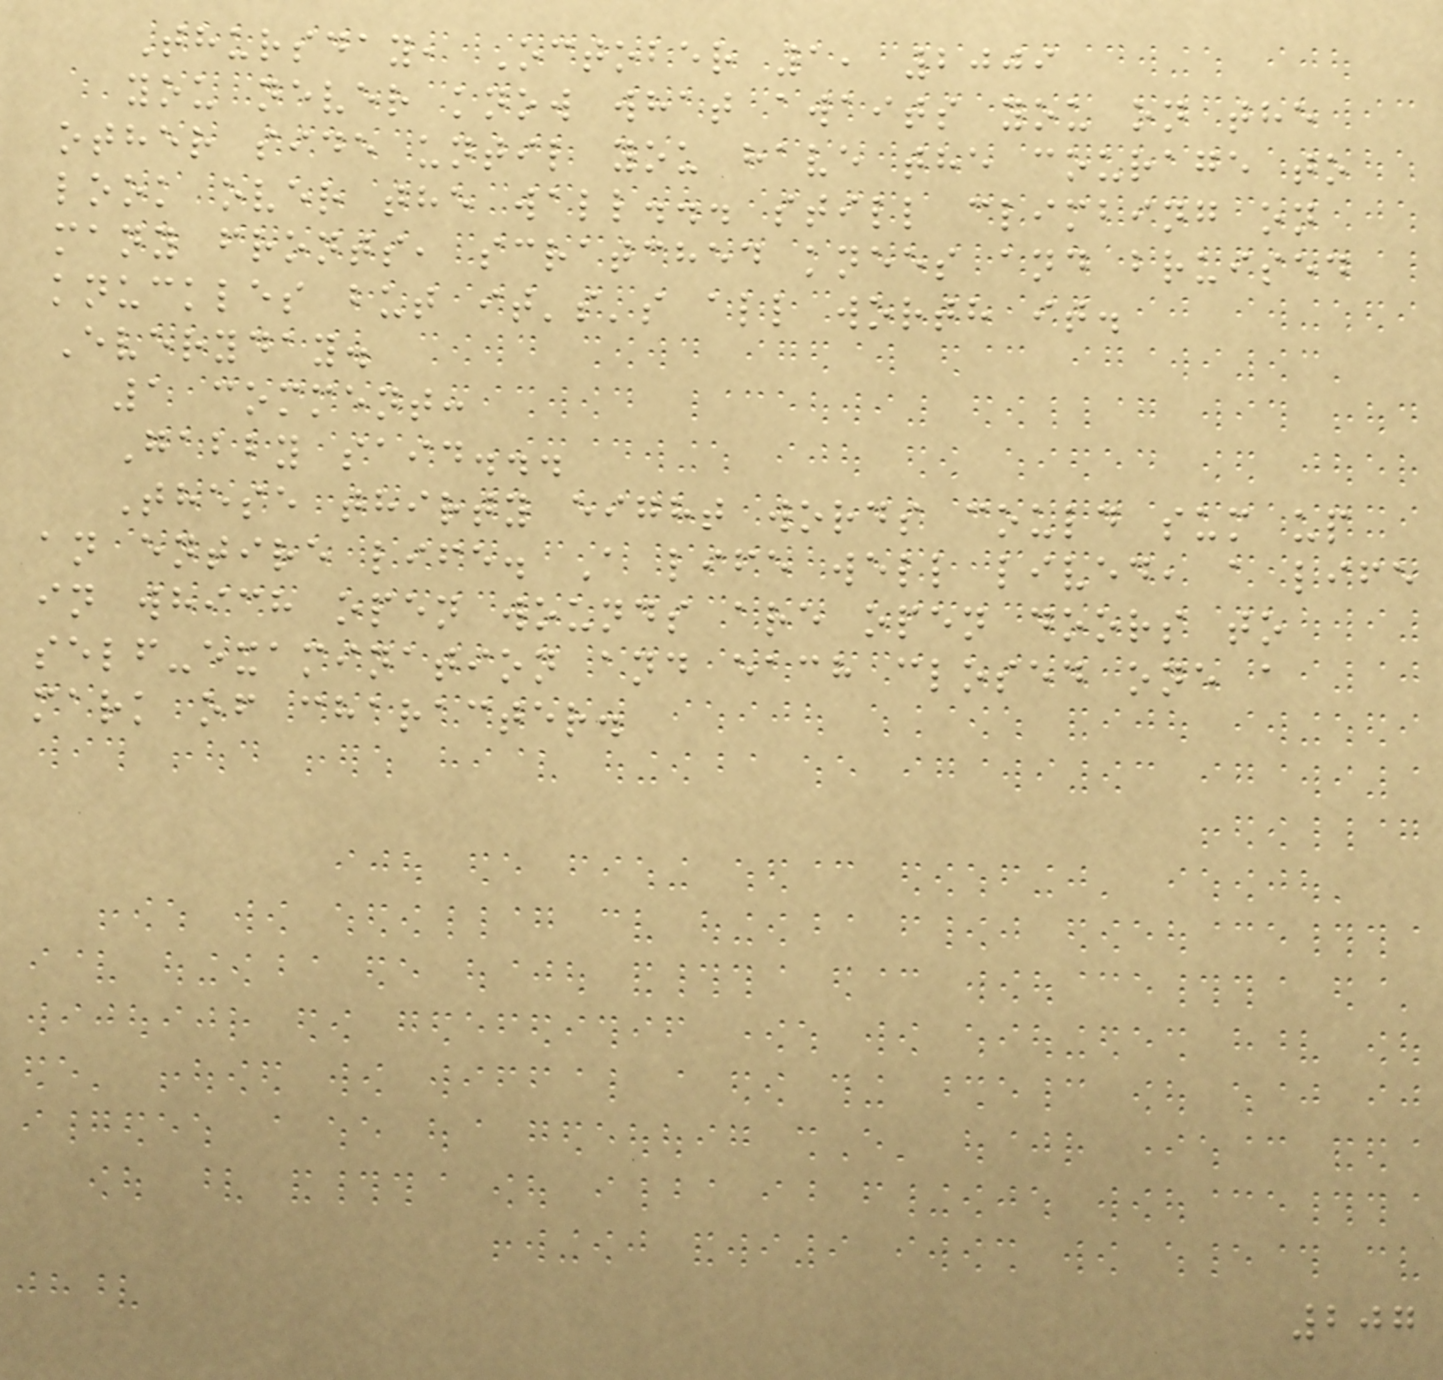Thursday, October 1, 2009
you never know what awaits you on the
other side until you have the courage to
look over the wall... still climbing on
many fronts, scratched knees and bruised
knuckles but it's's all worth it.
Everyday.
1 comment:
Gabby said...
These thirty eight words could sum up
an entire life. A life well lived, a life
in which open wounds are open doors to
self-examination and each closed one a
mark of character.
207
